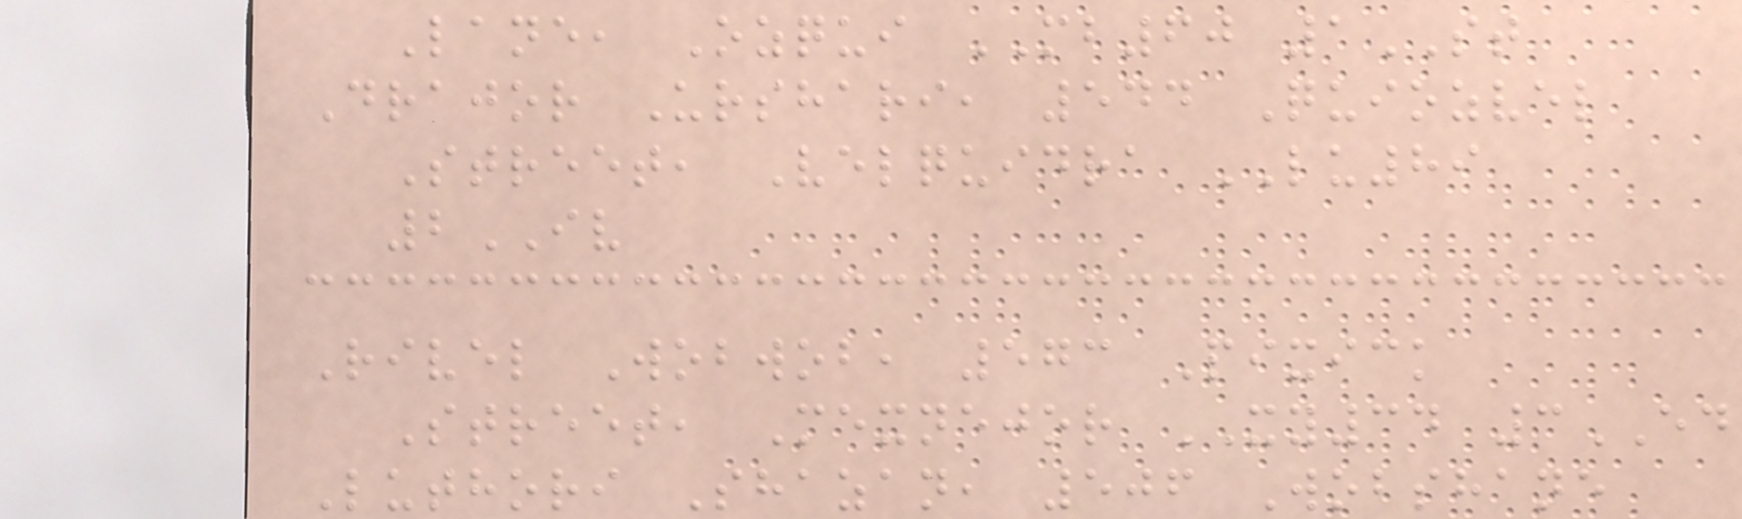Lane, Ozqui MB60 1ST
Drajor Urshari, 544 Quiozvel
Street, Velquidra LU89
2IV
Rivel Wobwob, 573 Pixick
Street, Mexnejor XY34 3ED
Luthori Shazan, 506 Wobshane
